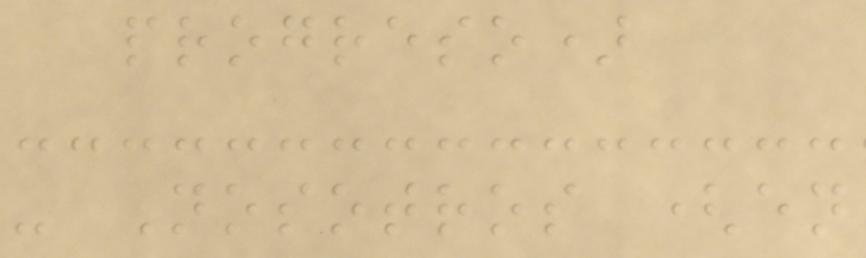progreso)
- Nosotros (en
